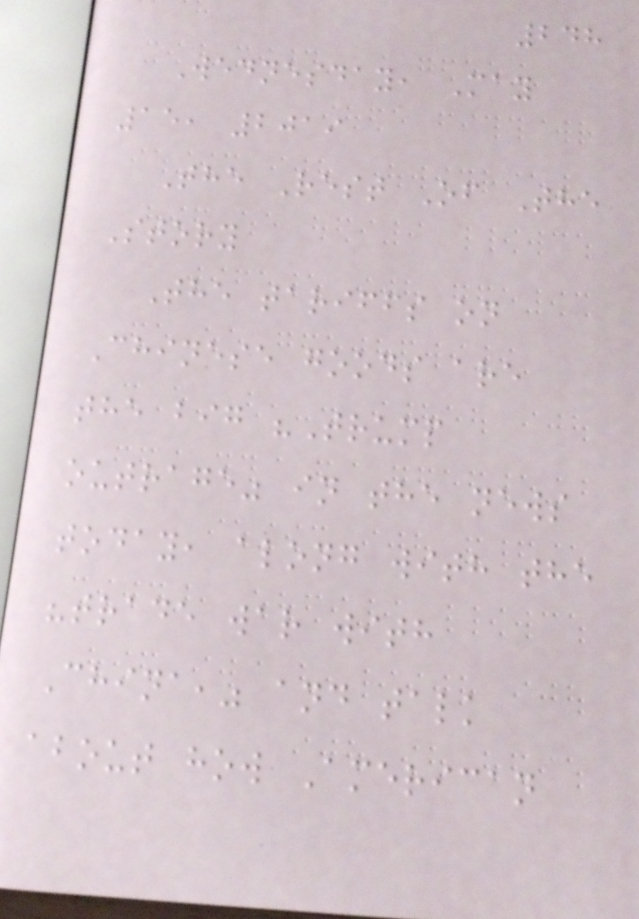248
Wednesday, May
15, 2019
The Rest Of The
Story
The tariffs on
Chinese goods are
the big "Trump
outrage" in the news
today, along with the
"trade war with
China," and talk
about how American
